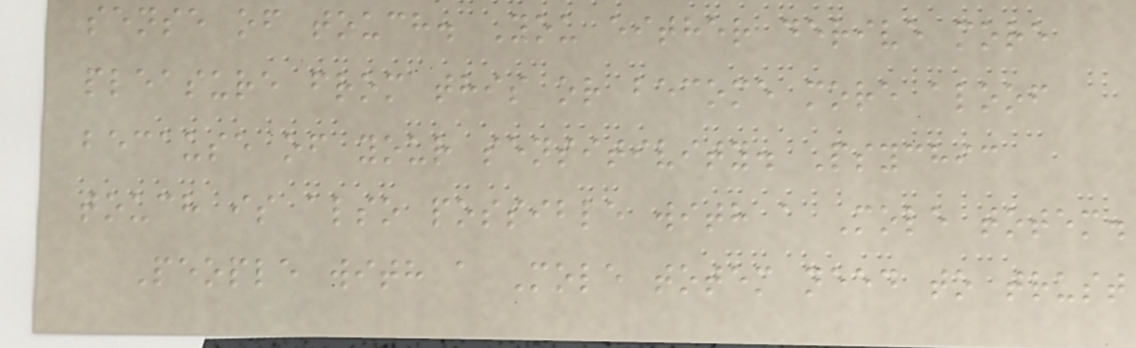sense of touch. You either derive more
pleasure from this or become more aloof
because of your sensitivity. Psychic
touch is also possible with a Mole totem.
People with a Mole totem need to trust
